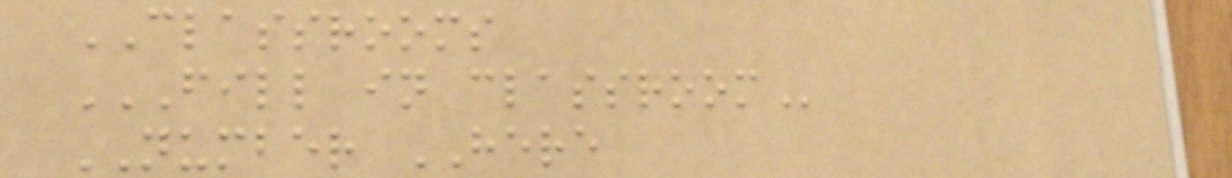CLASSROOMS
FILL IN CLASSROOM
NUMBER HERE
